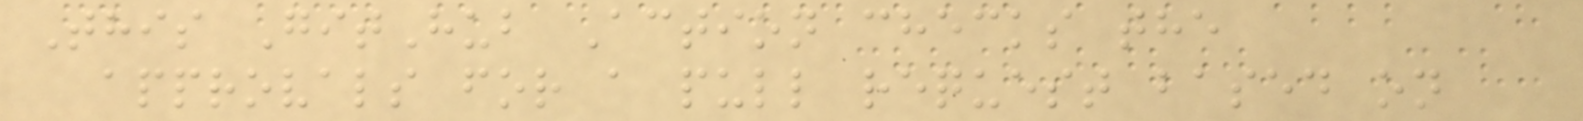This GitHub Action checks the
approvals for a pull request based on
